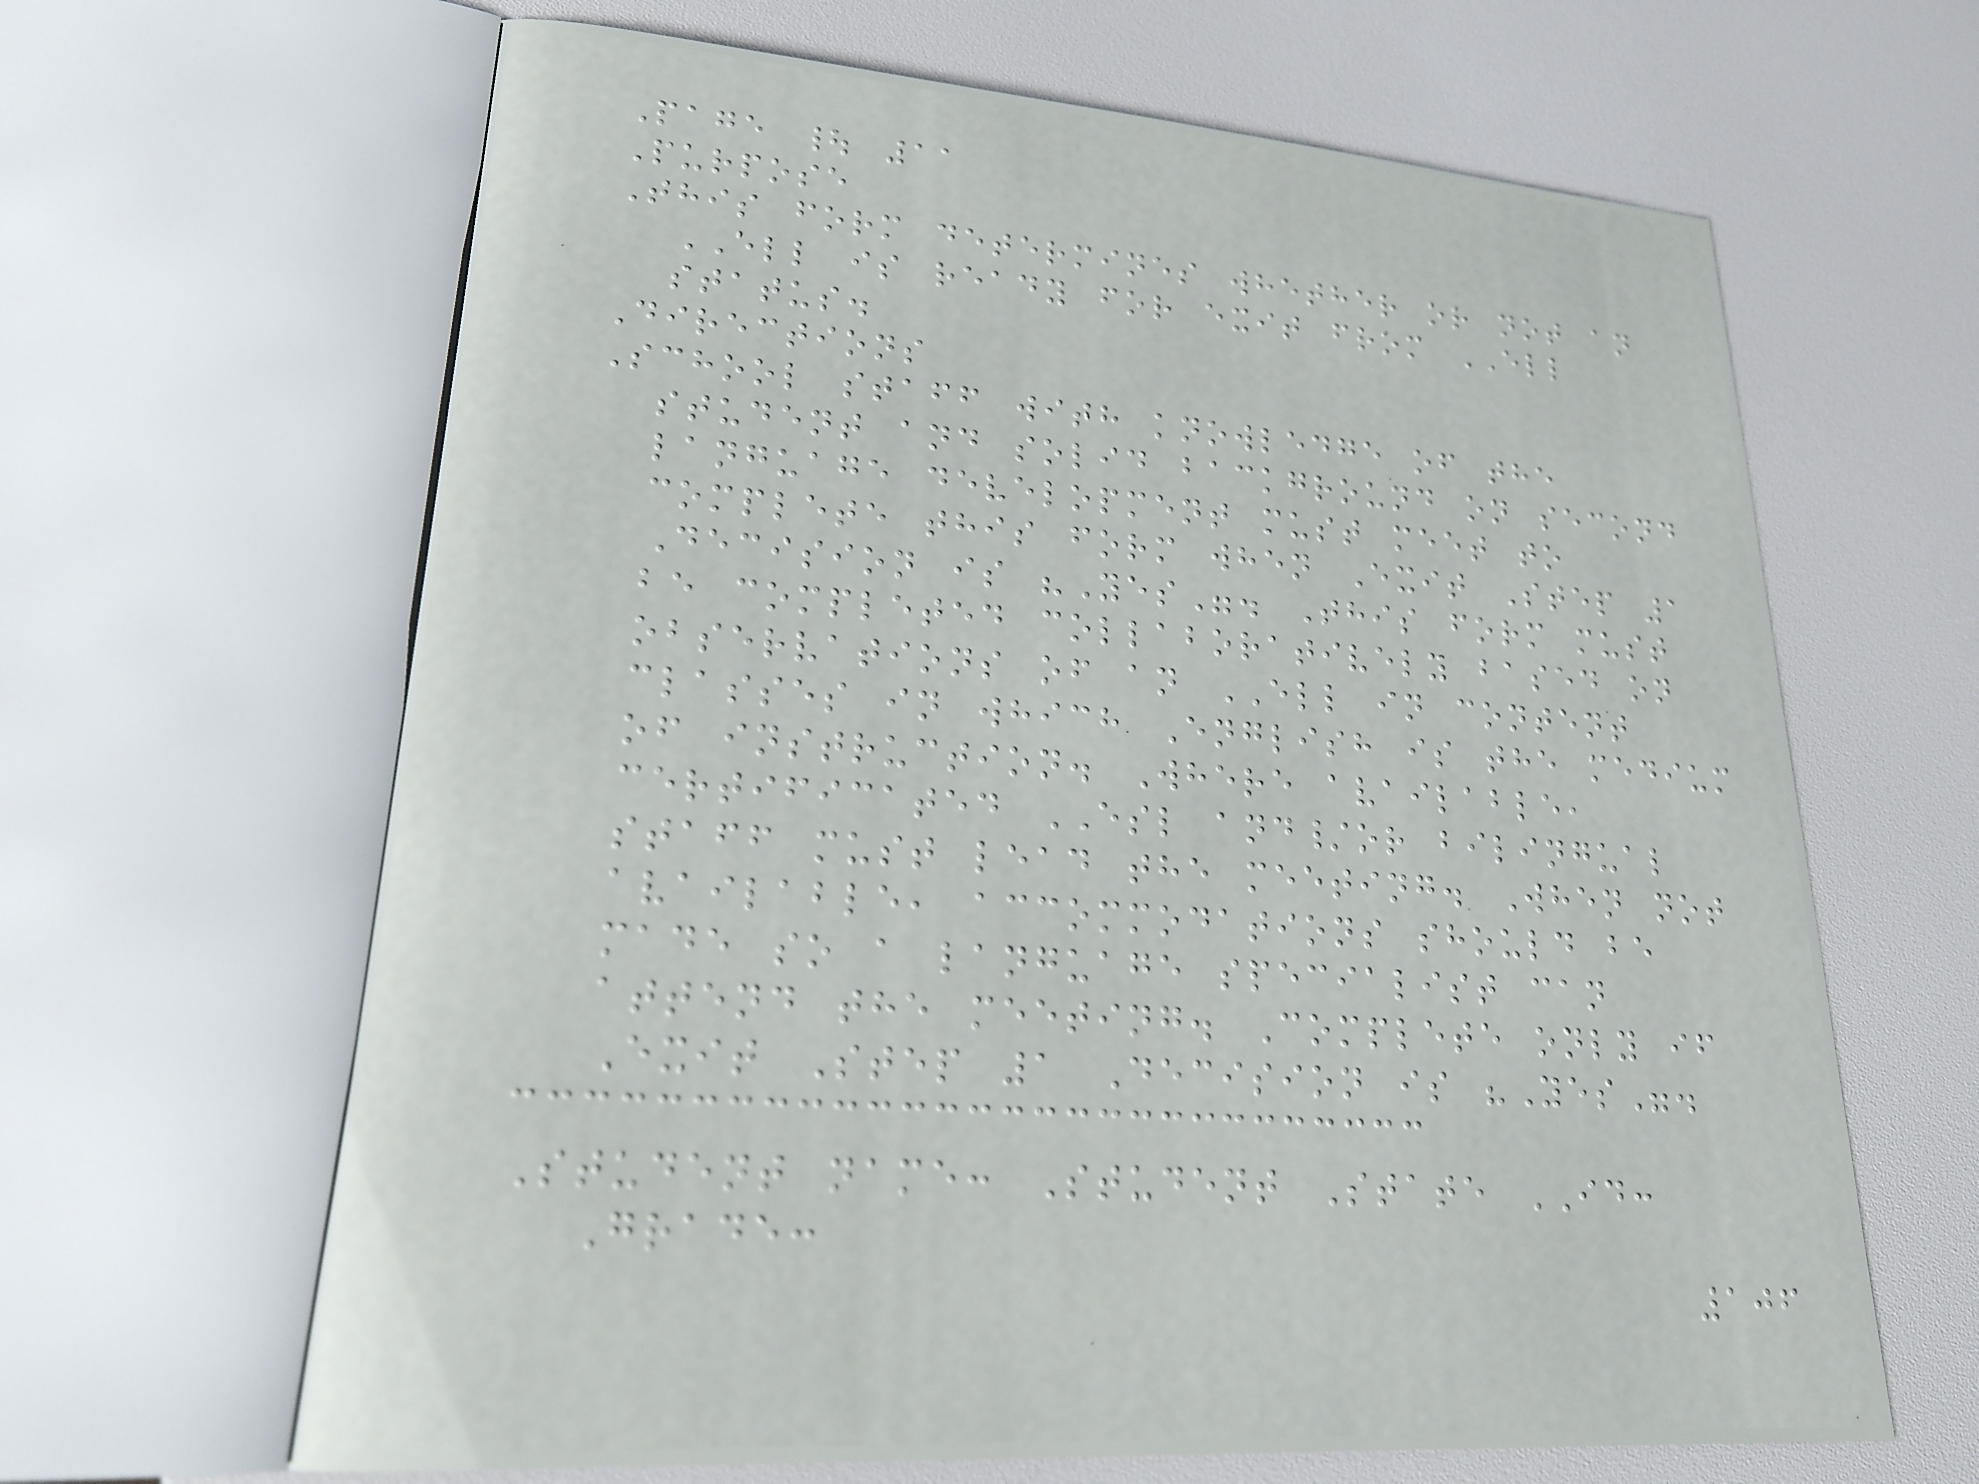Page | 11
Purpose
This form determines whether or not an
ELL is ready for exit from ELL
status.
Directions
School staff with knowledge of the
student and solid background on second
language development must meet to
complete this form when Exit Step 1
Decision is "Yes". This form must
be completed collaboratively based on
observations of an ELL in content
classes in which English is the medium
of instruction. Where available,
certificated ESL and/or bilingual
staff must lead the meeting. When not
available, accommodations should be
made so a language specialist can
attend the meeting. Complete only if
Exit Step 1 Decision is "Yes".
Student name: Student State ID:
Grade:
106
